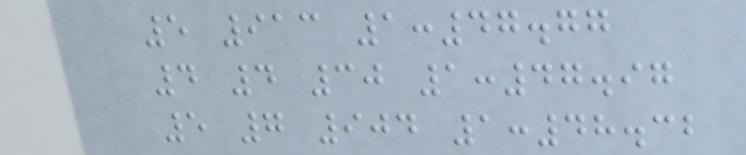5 913 1:47.77
4 4 30 1:47.97
5 7 904 1:48.32
